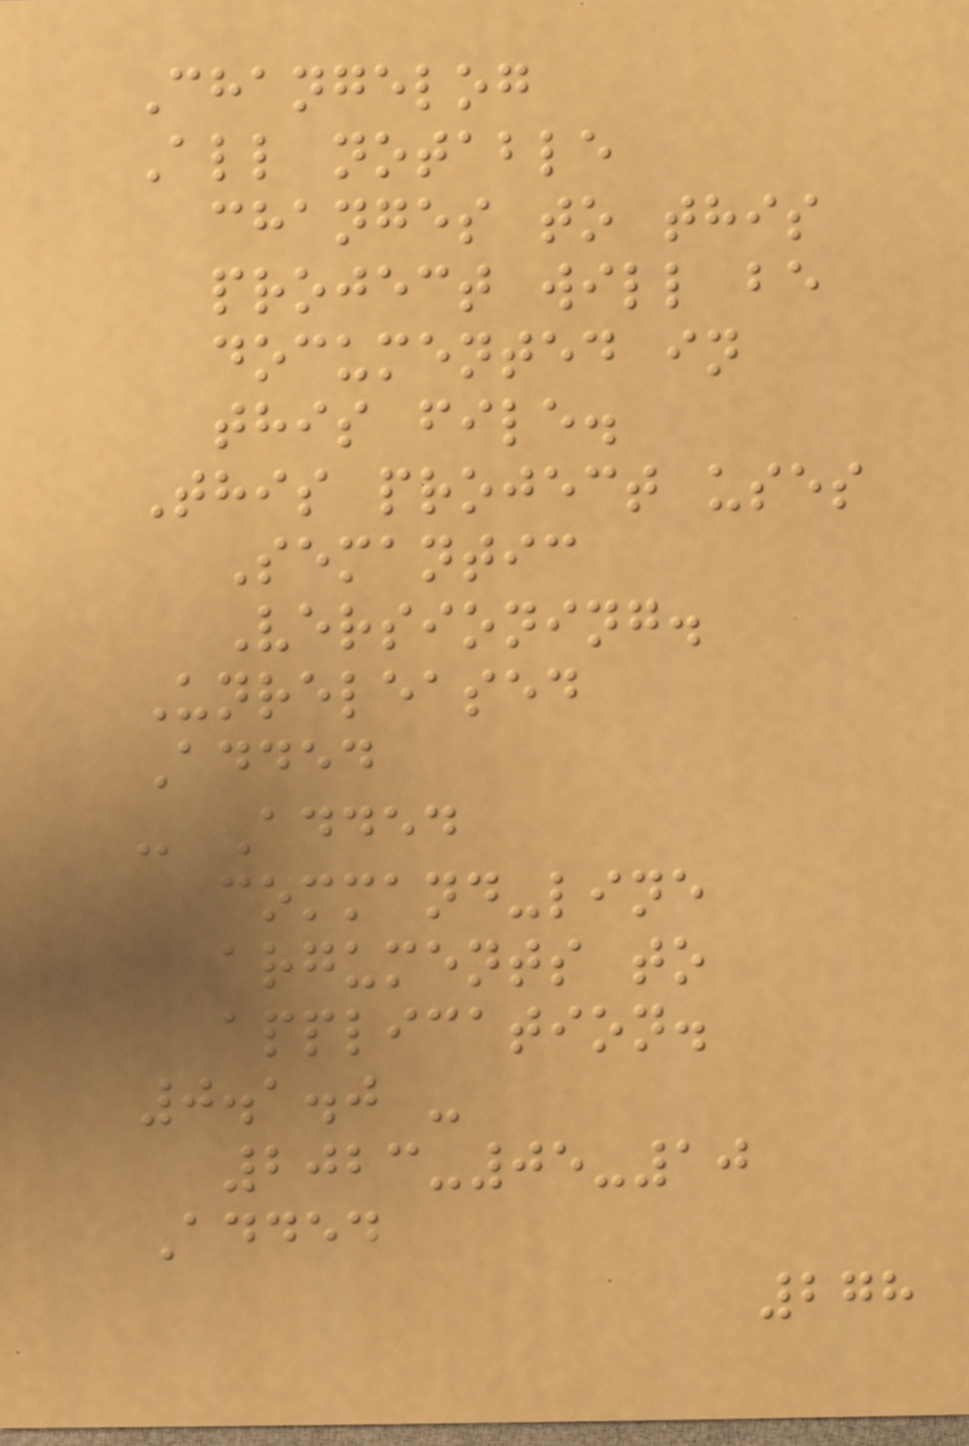Changelog
All notable
changes to this
project will be
documented in
this file.
This project uses
Semantic
Versioning.
Unreleased
Added
- Added
command-line
arguments to
application.
0.1.0 -
2023-05-10
Added
278
